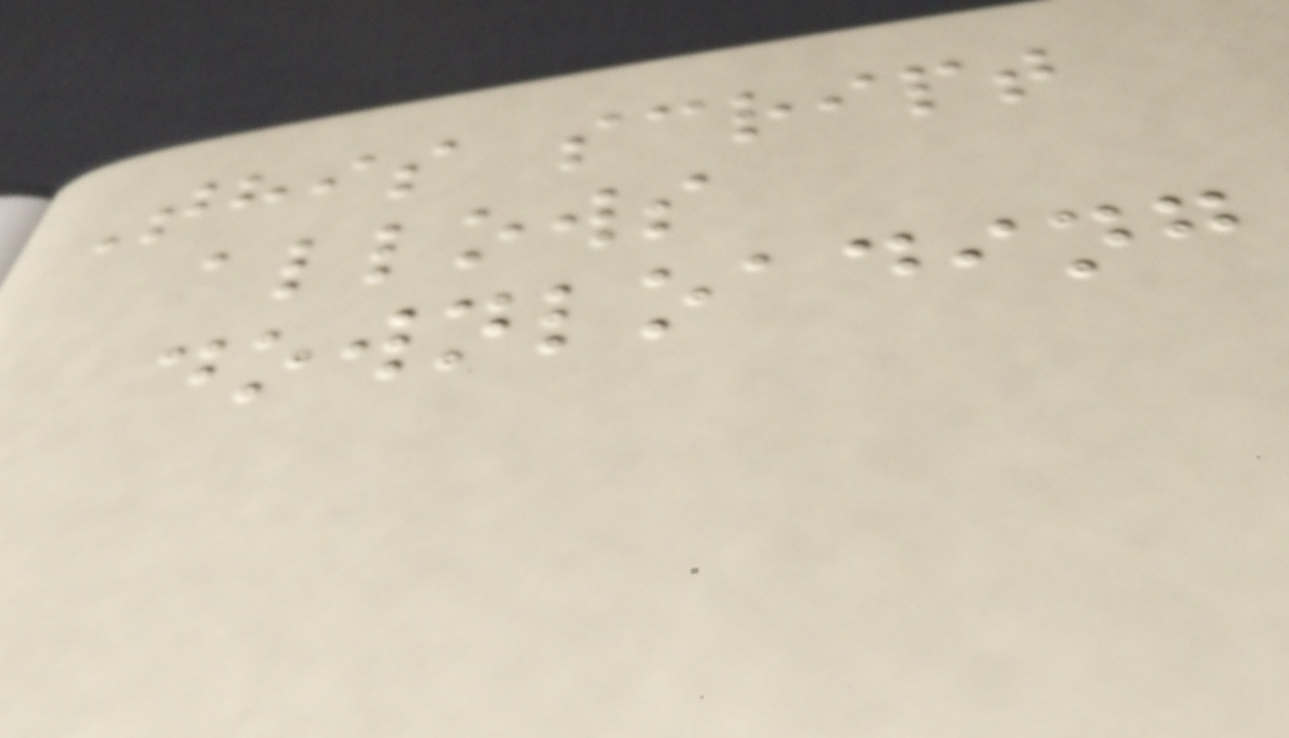This script
allows
downloading
